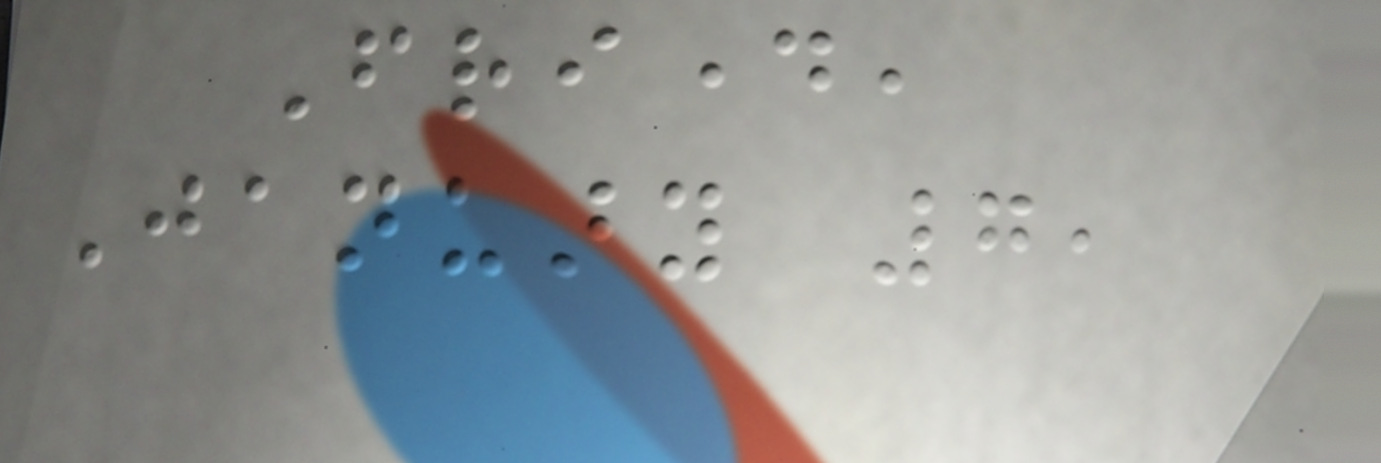Friday,
January 7,
